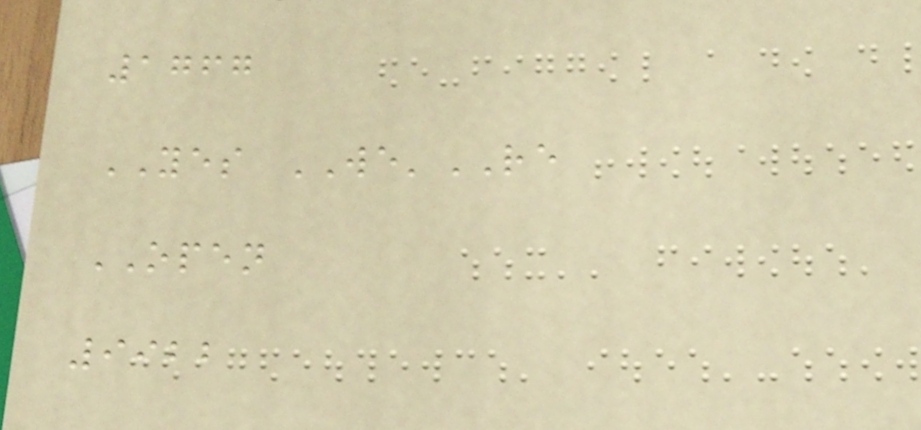1767
YES WE'RE
OPEN
9922
